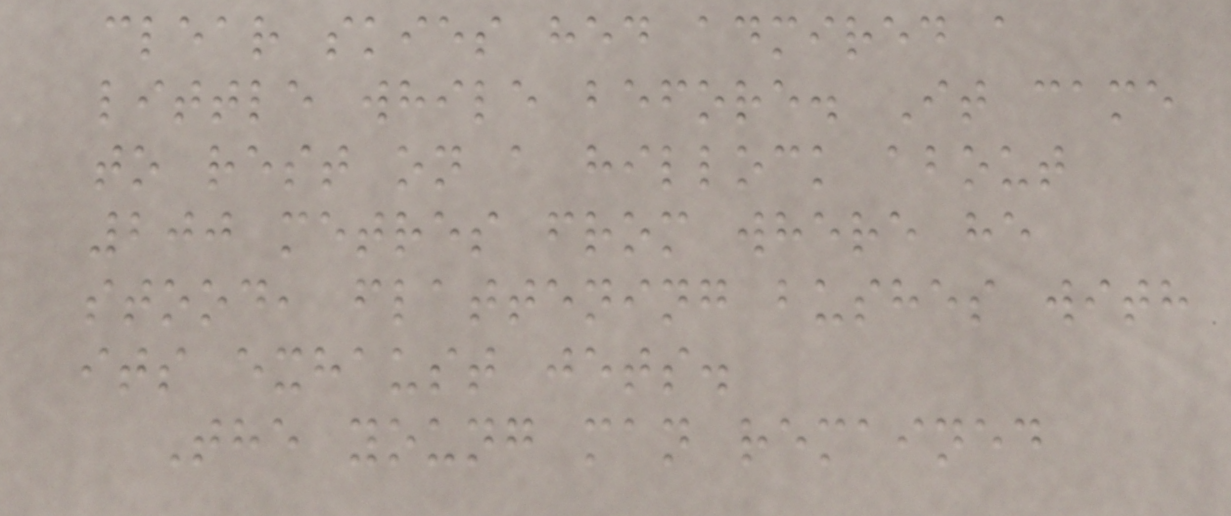clear skies hed admired a
little while before. It came
to rest on a hillock about
200 metres from where he
stood, flattening bushes with
its exhaust jets.
The young man remained
